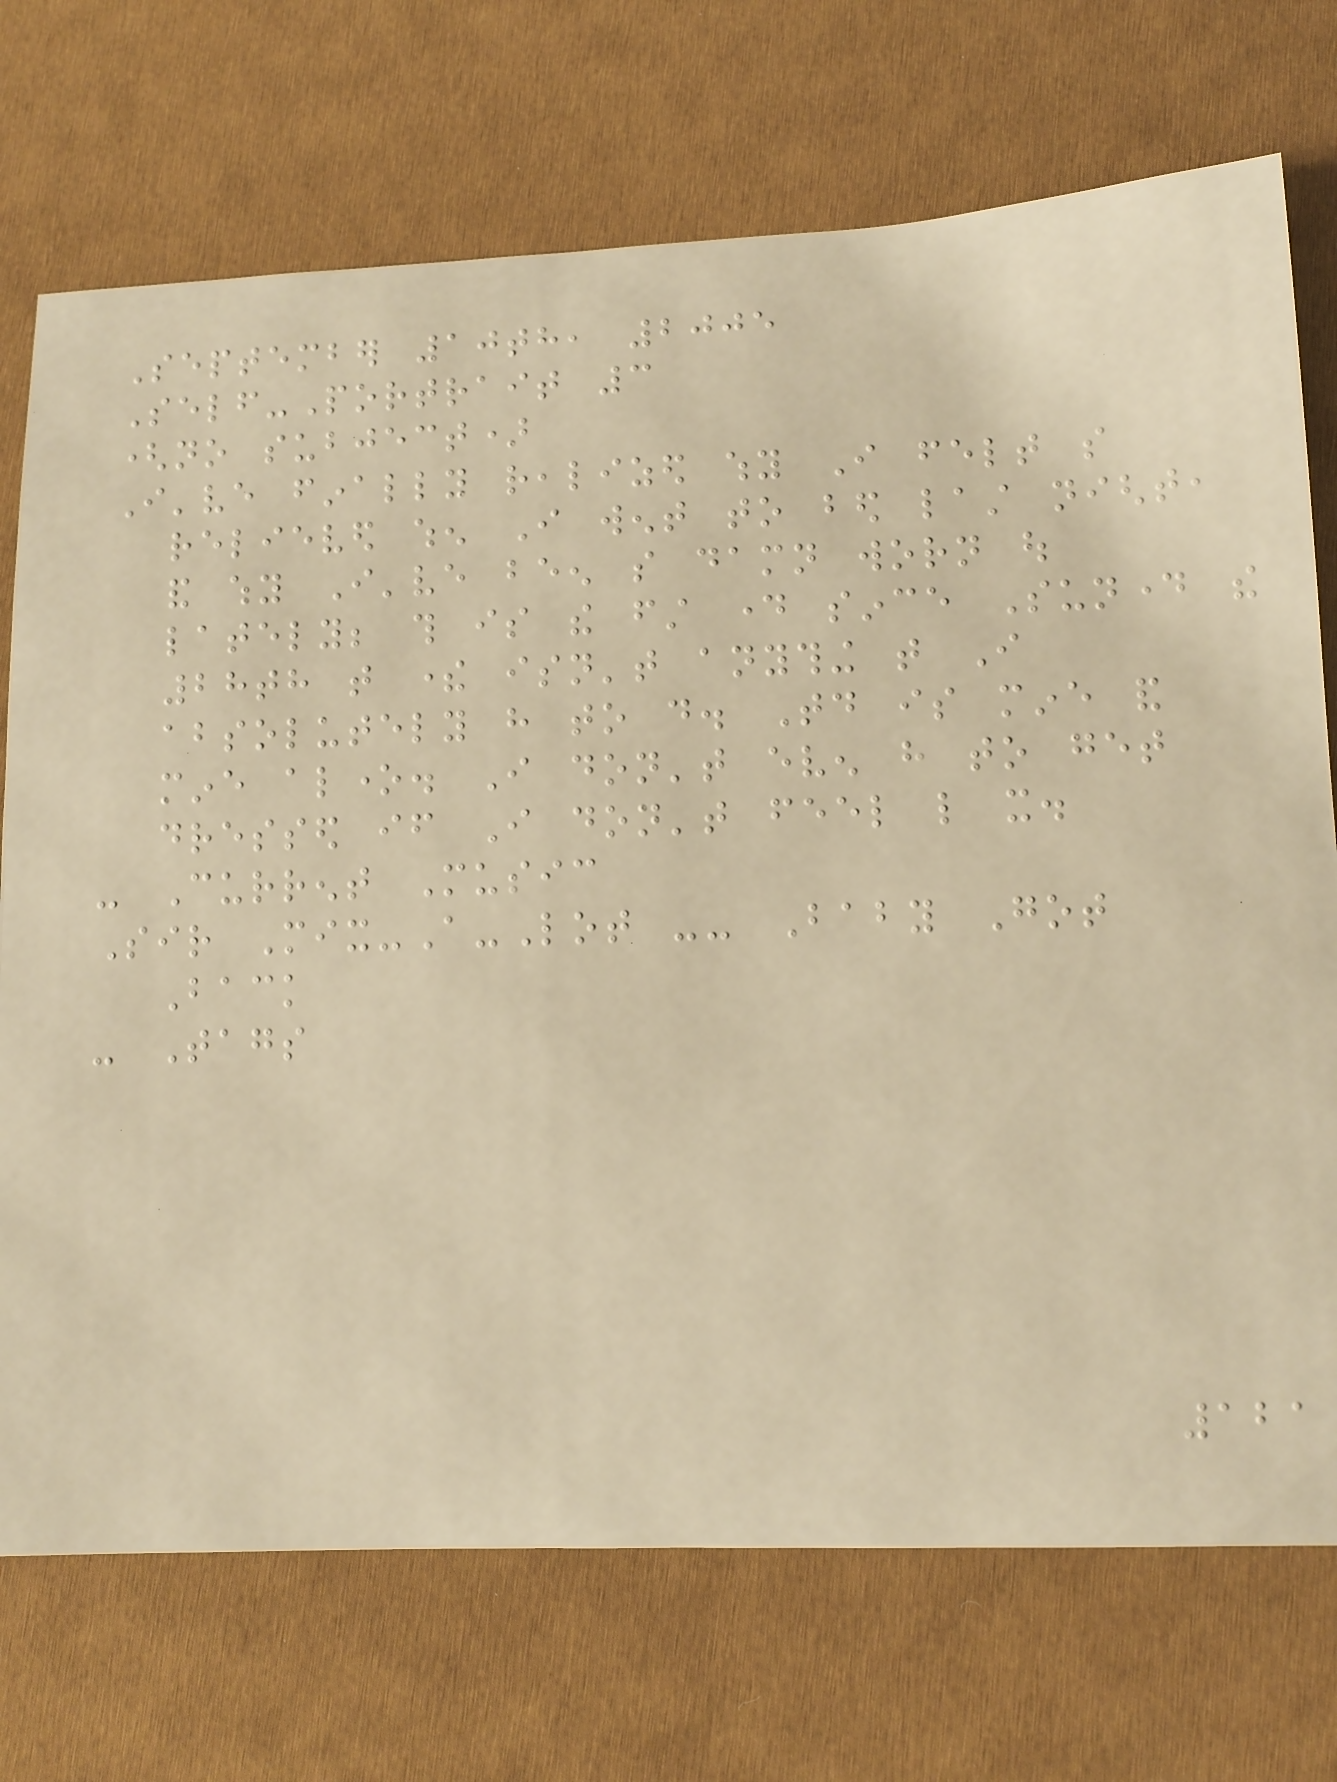September 10th, 2005
Self-Portrait 3
(no subject)
I've finally realized why I felt so
relieved when I went to bed last night,
and why I've been so damn worn out
lately; this is the first day since Sunday the
28th that there isn't anything that I
absolutely have to do. Today is mine and
mine alone. I don't even have to get
dressed if I don't feel like it.
- Current Music
Sir Mix-A-Lot -- Baby Got
Back
- Tags
121
